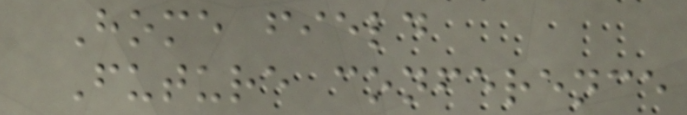Home field
Future conference
